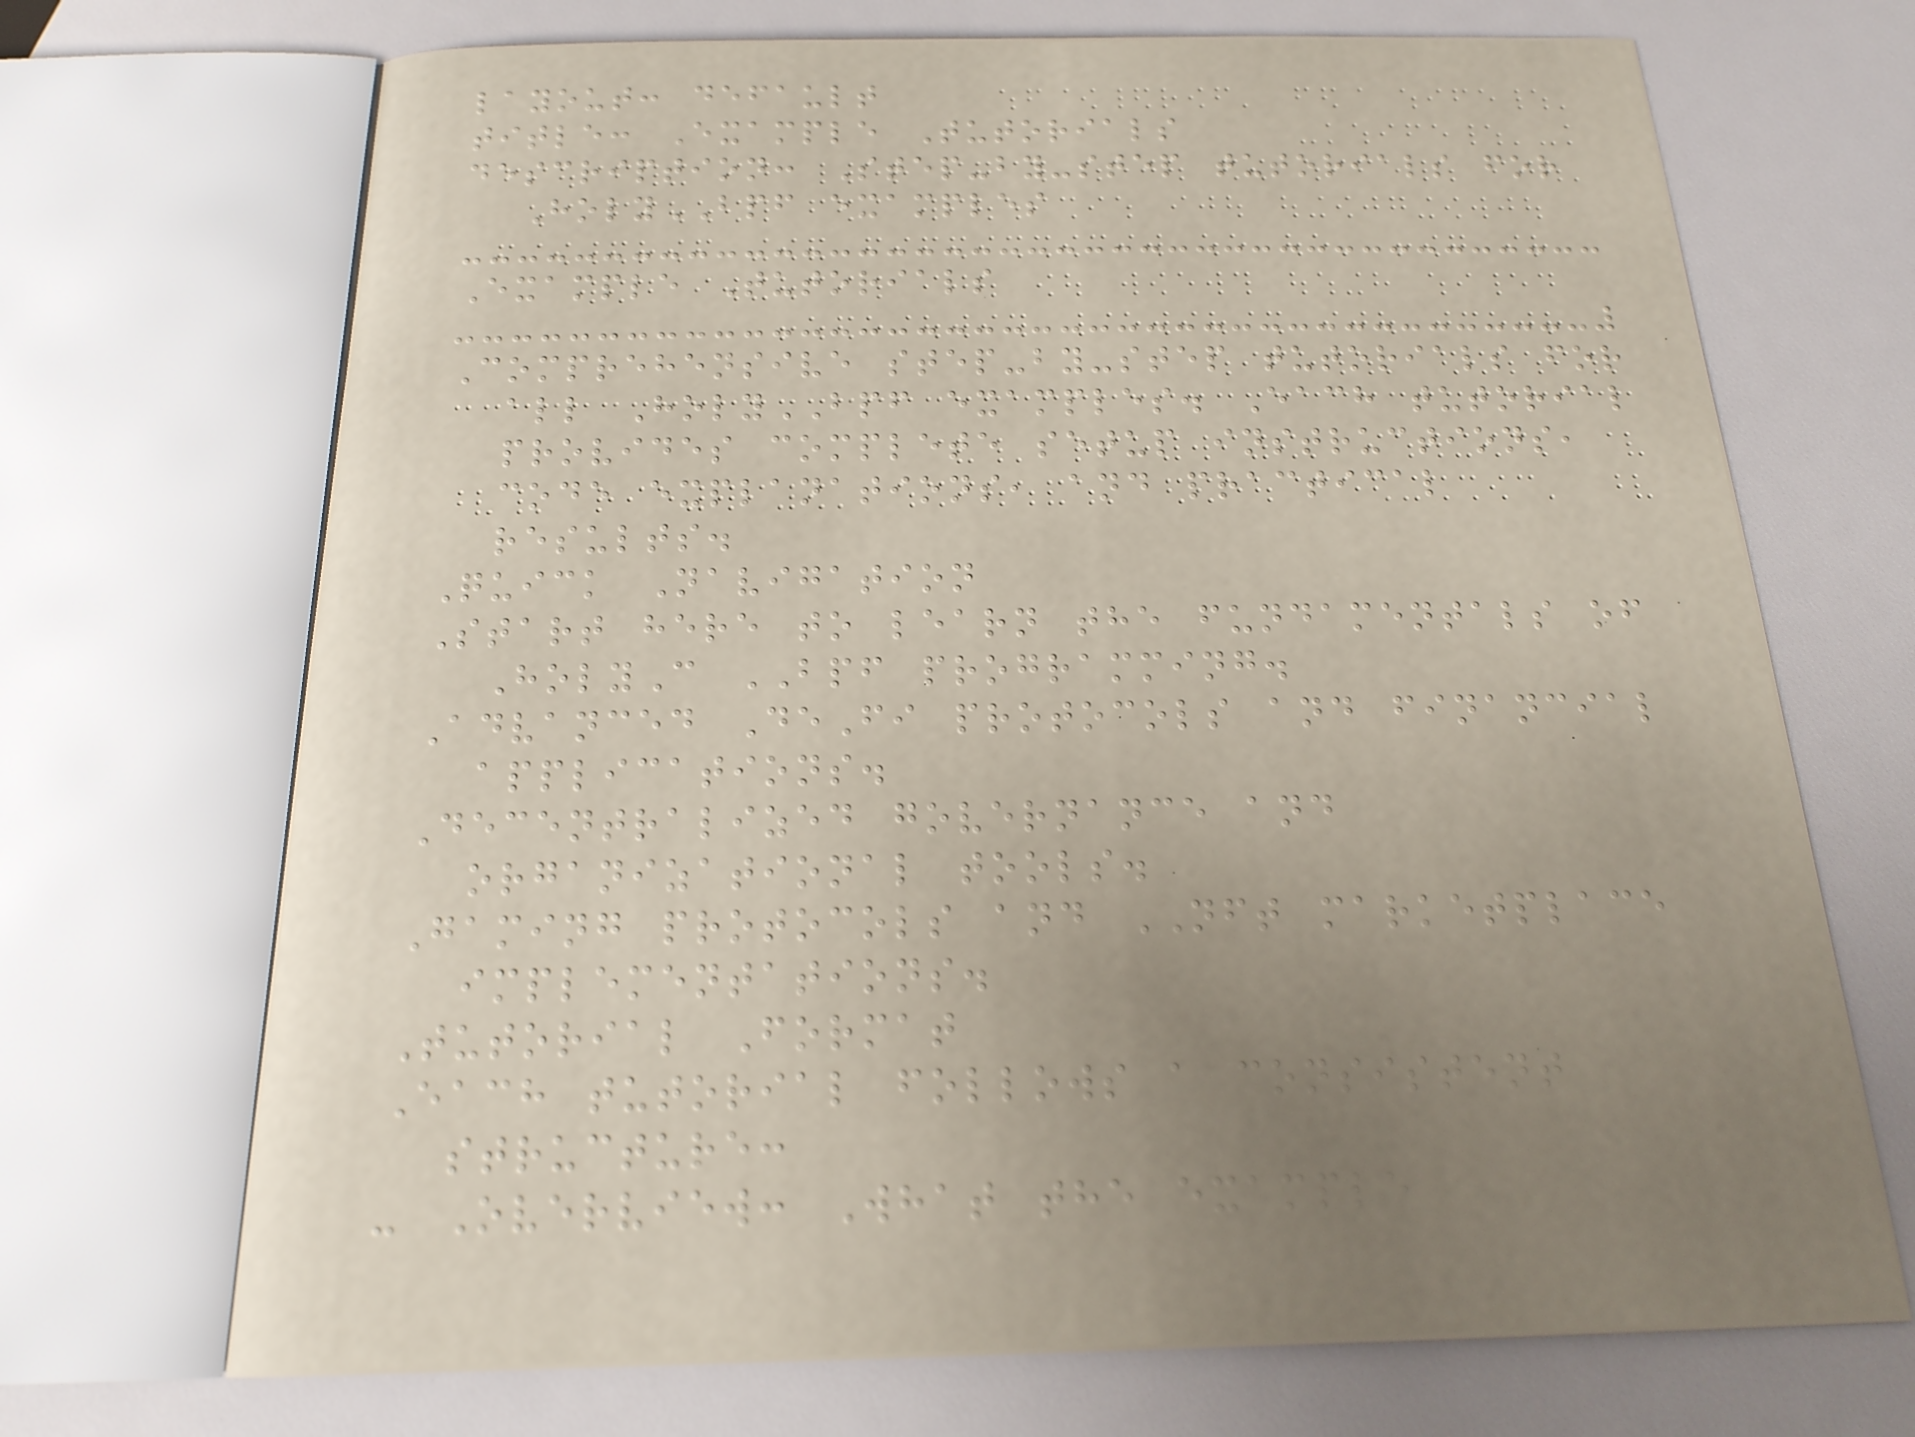layout: default
title: Example Tutorials
description: Step-by-step tutorials for
HolyBPF examples
Example Tutorials
Comprehensive step-by-step tutorials for
all HolyBPF examples. Each tutorial
provides complete setup instructions,
code explanations, and practical
results.
Quick Navigation
Start here to learn the fundamentals of
HolyC BPF programming.
Advanced DeFi protocols and financial
applications.
Decentralized governance and
organizational tools.
Gaming protocols and NFT marketplace
implementations.
Tutorial Format
Each tutorial follows a consistent
structure:
- Overview: What the example
